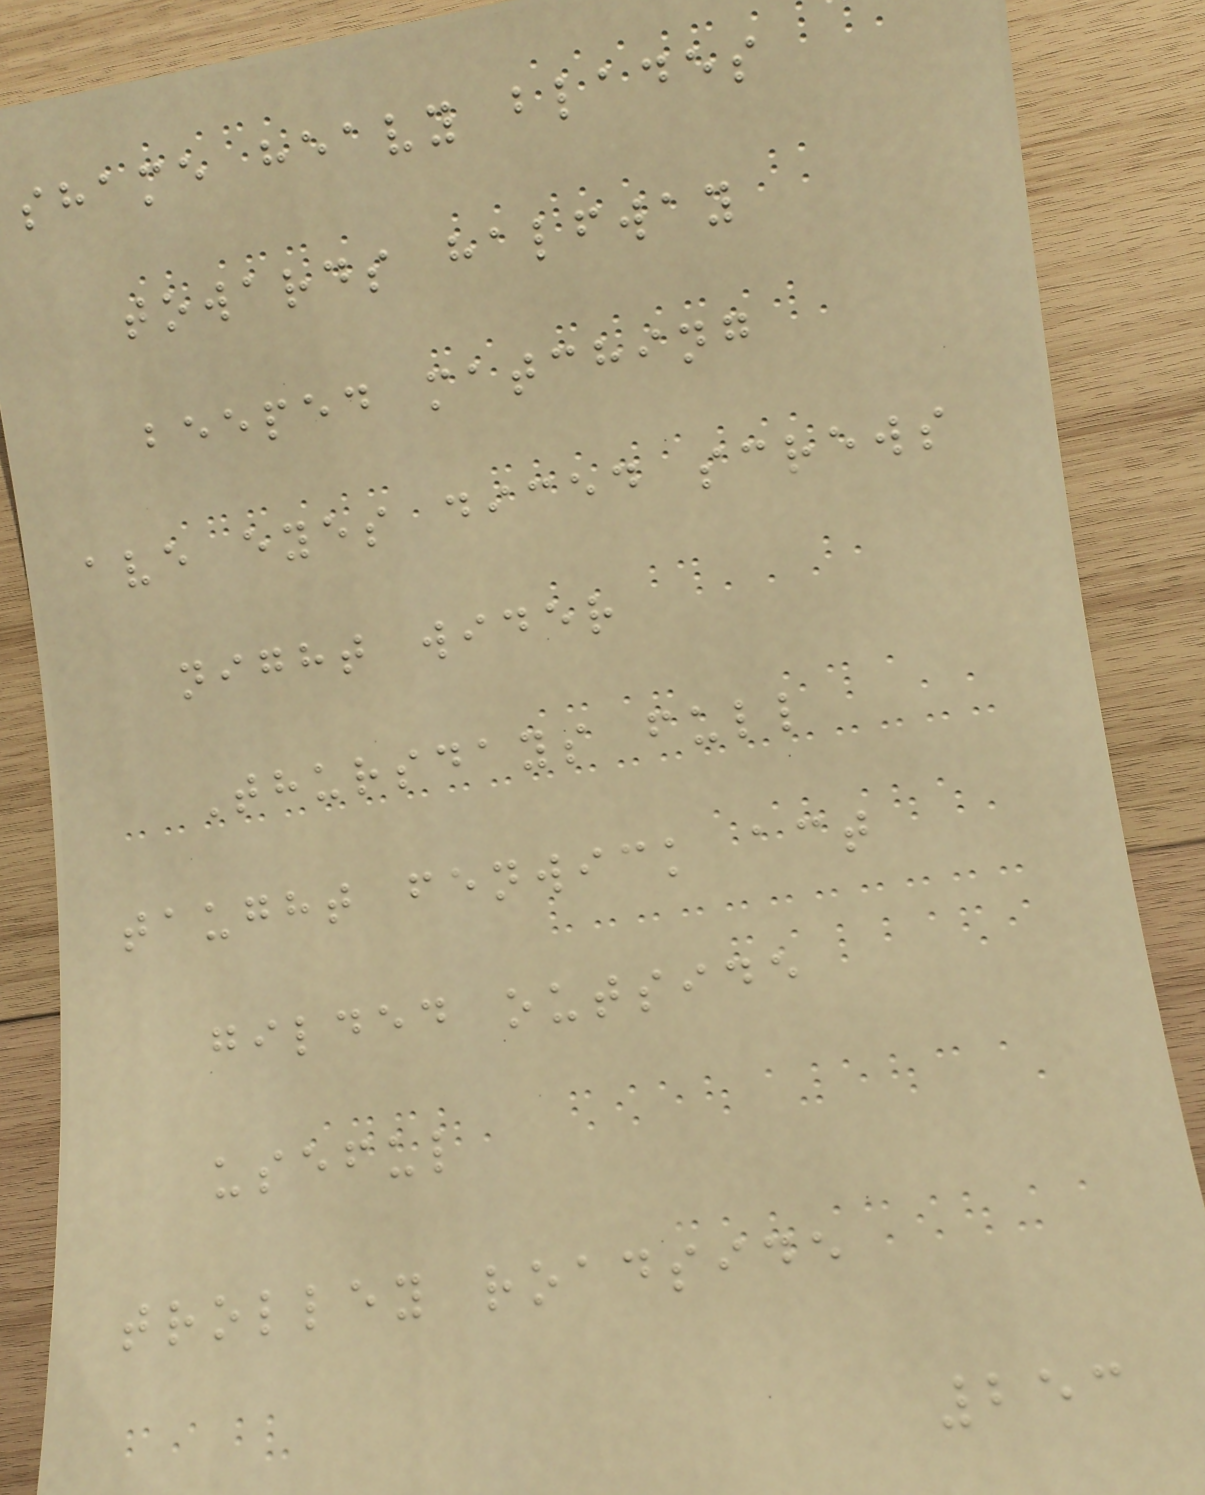shame heavy blades
towards halfway
beeped matching
ave eyes diced screws
night wider
Thursdays full
taught fenwick act
gilded outside
useful
trolley roadside
253
